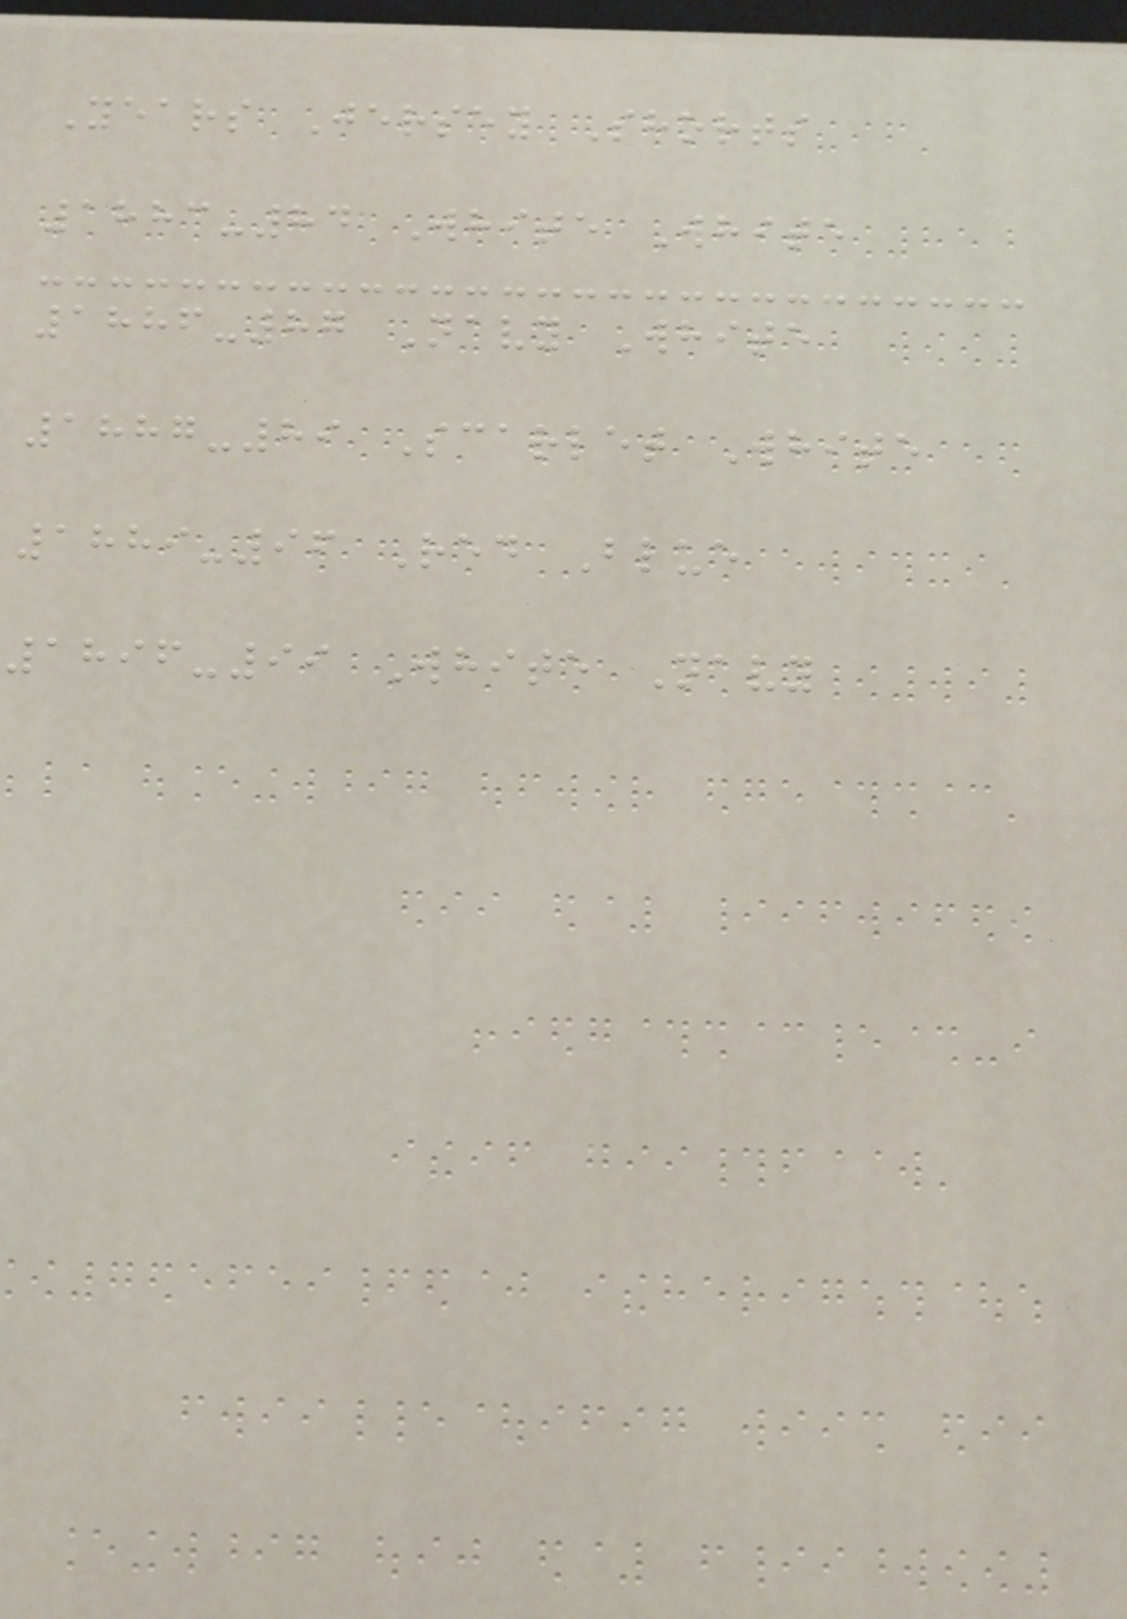Years Jersey Shorts
1883-84 White White
1886-87 Navy White
1887-89 Scarlet White
1889-96 Red Blue
1896-99 White Navy
